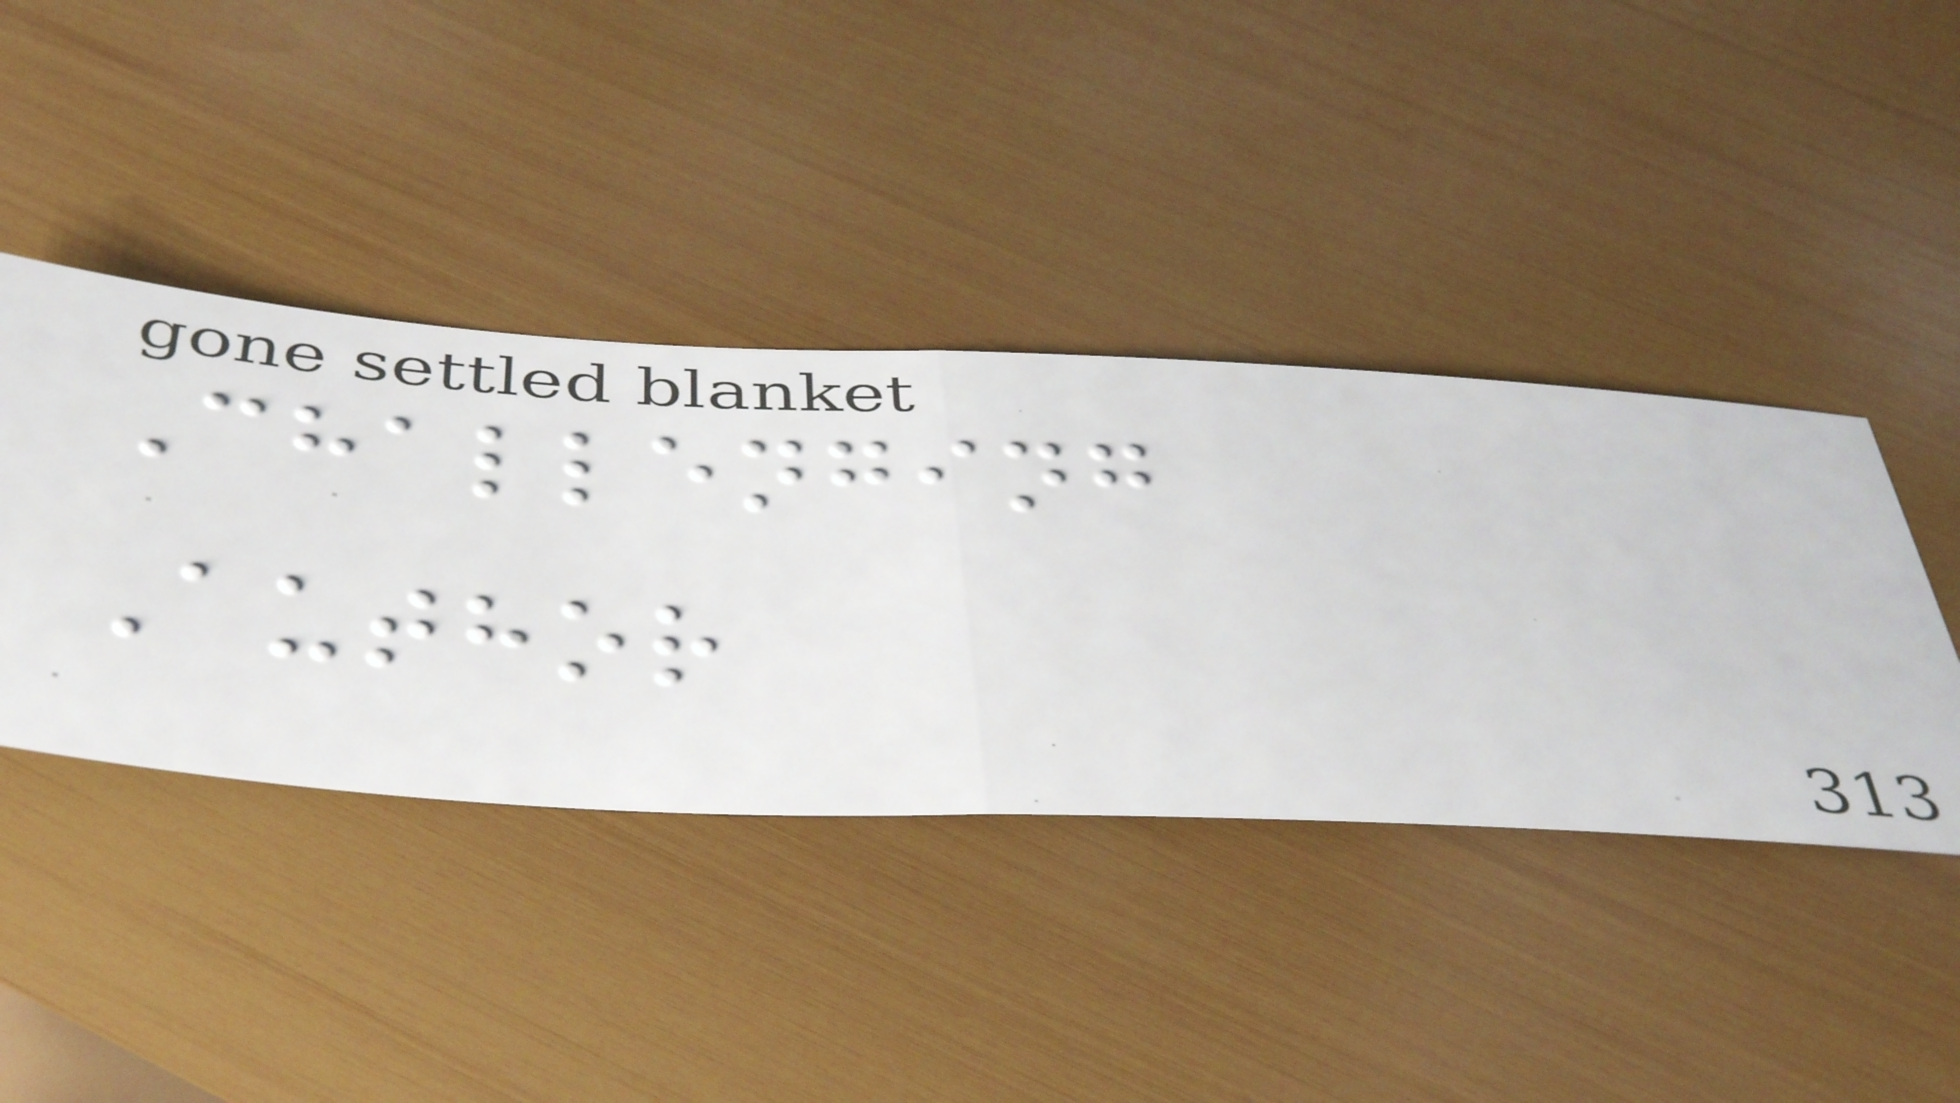Challenging
Author
